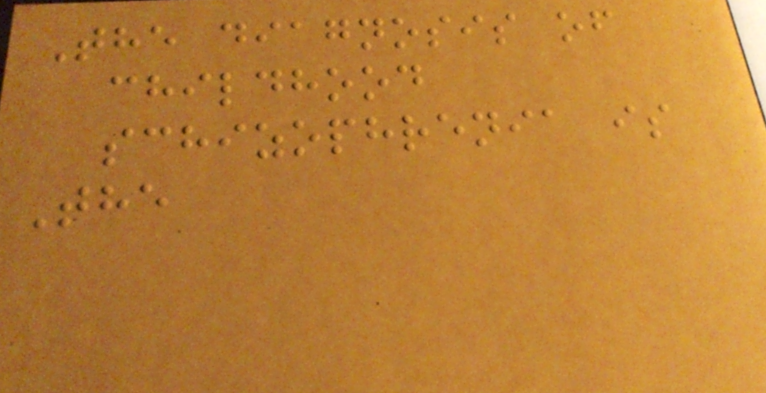The diagnosis of
childhood
schizophrenia is
The
